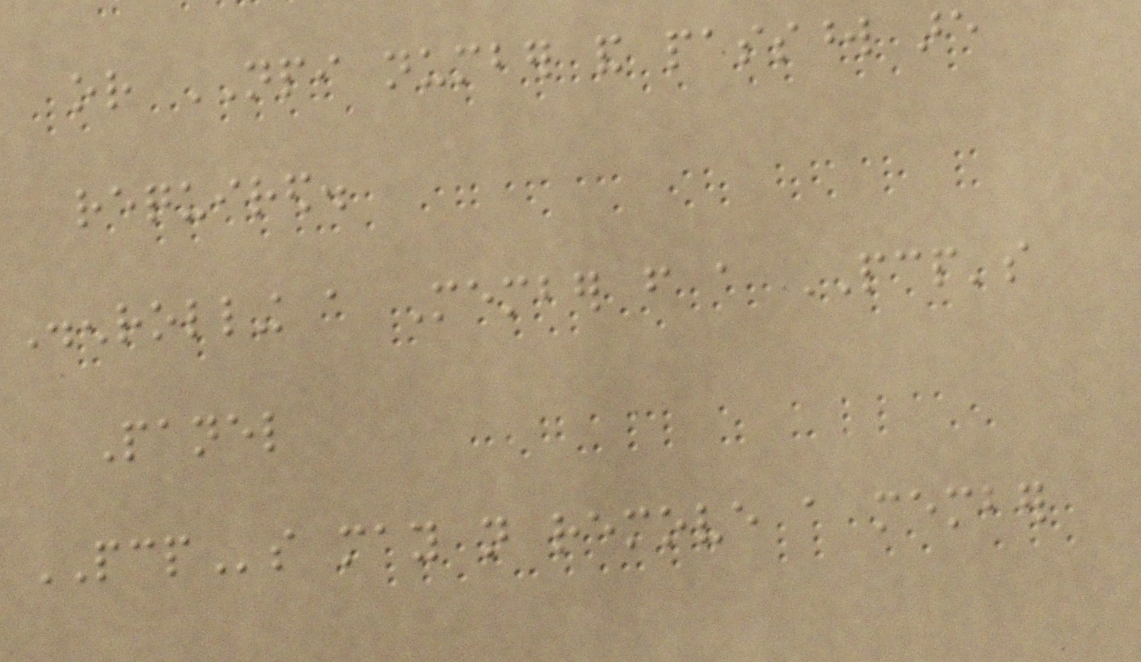or NPI number and password are
required.
Disenrolling a Member from a PCP's
Panel
PCPs may not remove a member
